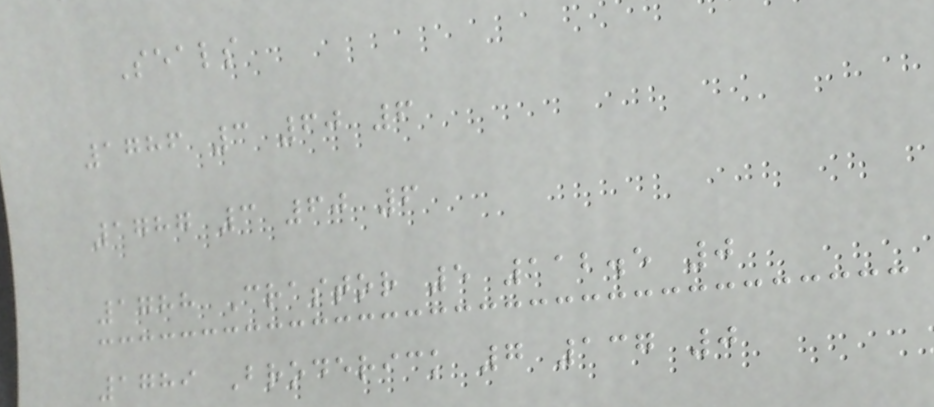Seals
1786 3 60 6
1787 3 60 6
1788 Crastor 5 112.5 0
1789 Broderick 7 137 0
